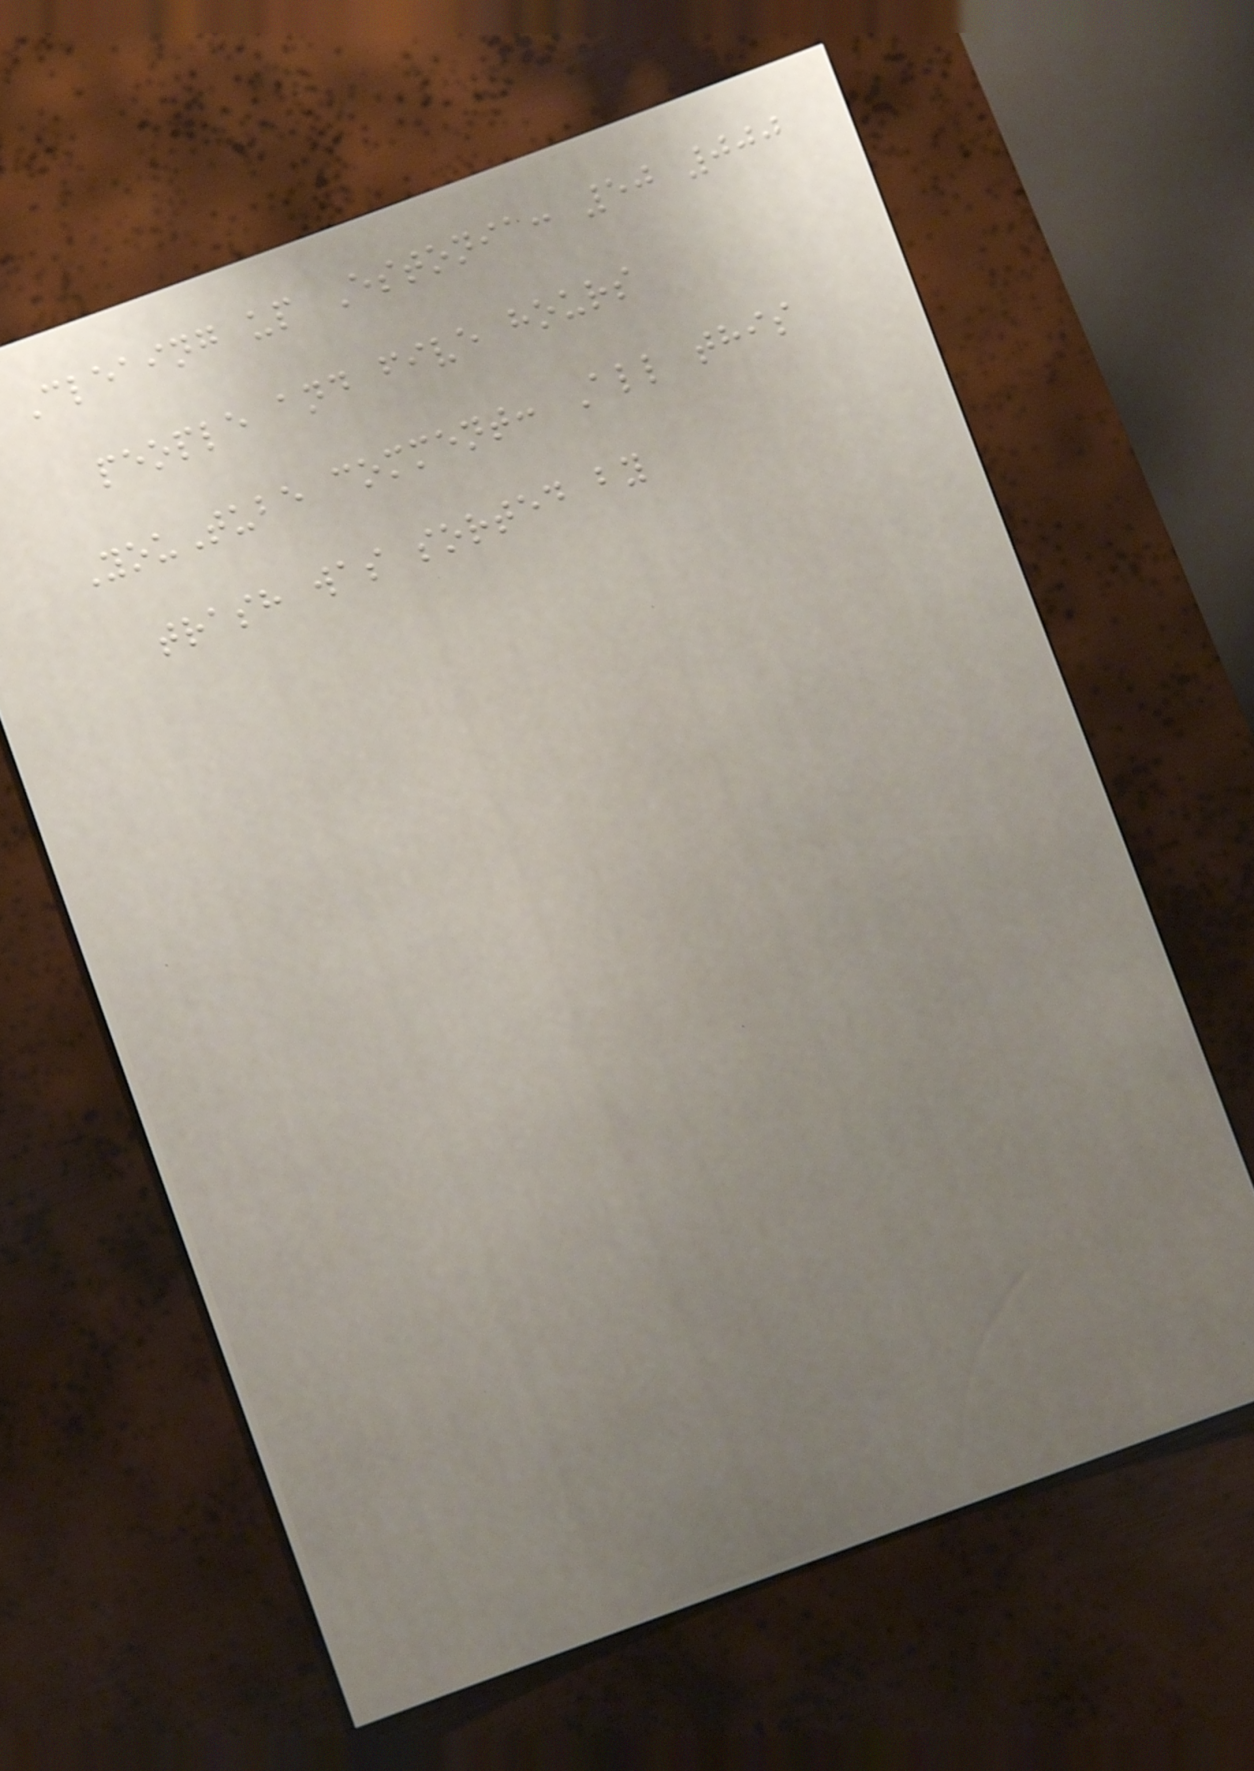Cleaing up Estonia: 50 000
people and five hours
YouTube comment: All this
trash was sorted by
